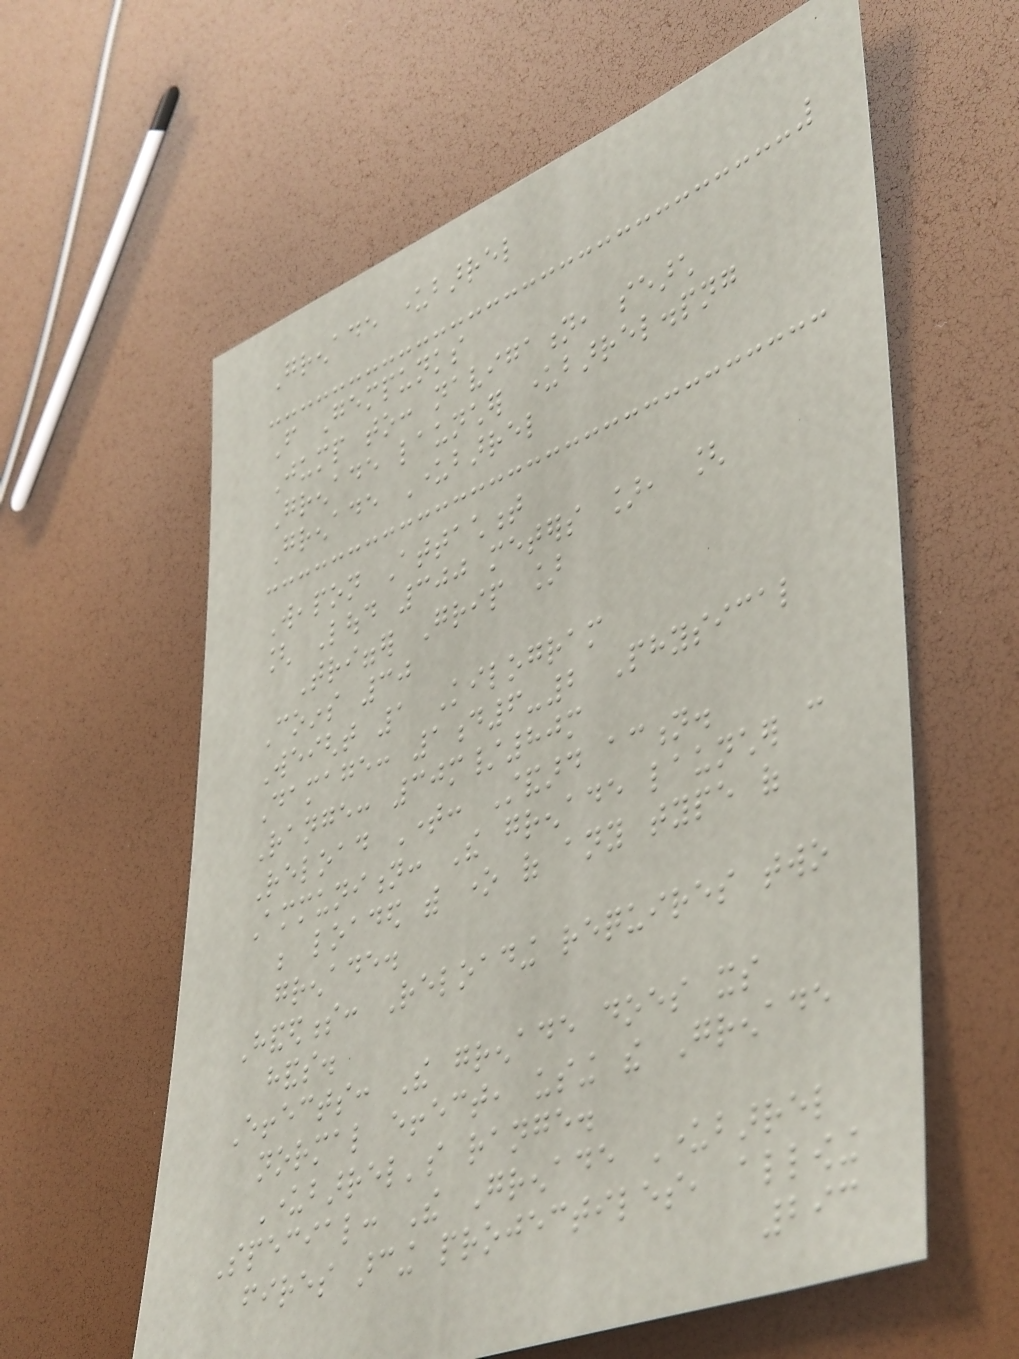Grenade underbarrel
From Gempunks
Jump to: navigation, search
Grenade launcher underbarrel.png
Grenade Underbarrel
Weapon Attachment
[ Loud 300 meters ], [
Trigger Grip ]
Coins 30
Weight 1 Kilogram
Damage: 1d6-2 Physical
Range: 30m/80m
Reload Time: Standard action.
Ammunition: The grenade launcher can
be loaded with one of any type of
grenade.
Handedness: Reloading requires two
hands.
Effects: The grenade does its
normal effect, using the Grenade
Underbarrel's range.
Special: The Grenade Underbarrel
fires arcing projectiles, allowing
293
